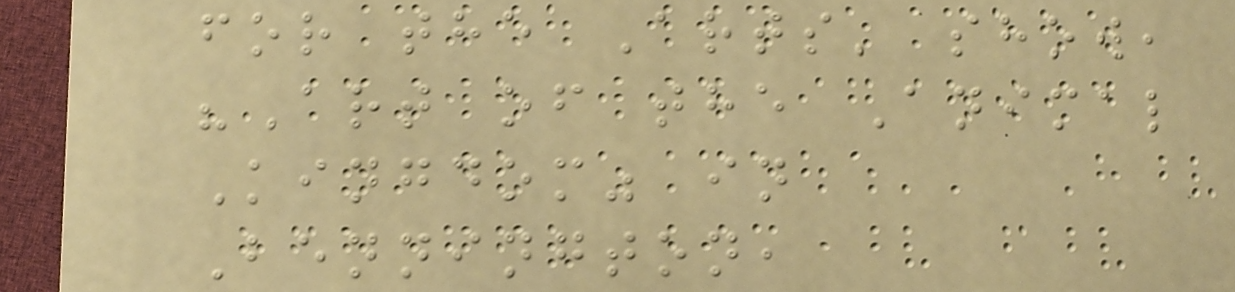for the Arts' show,
"Art of the Animal
Kingdom" in
Bennington,
